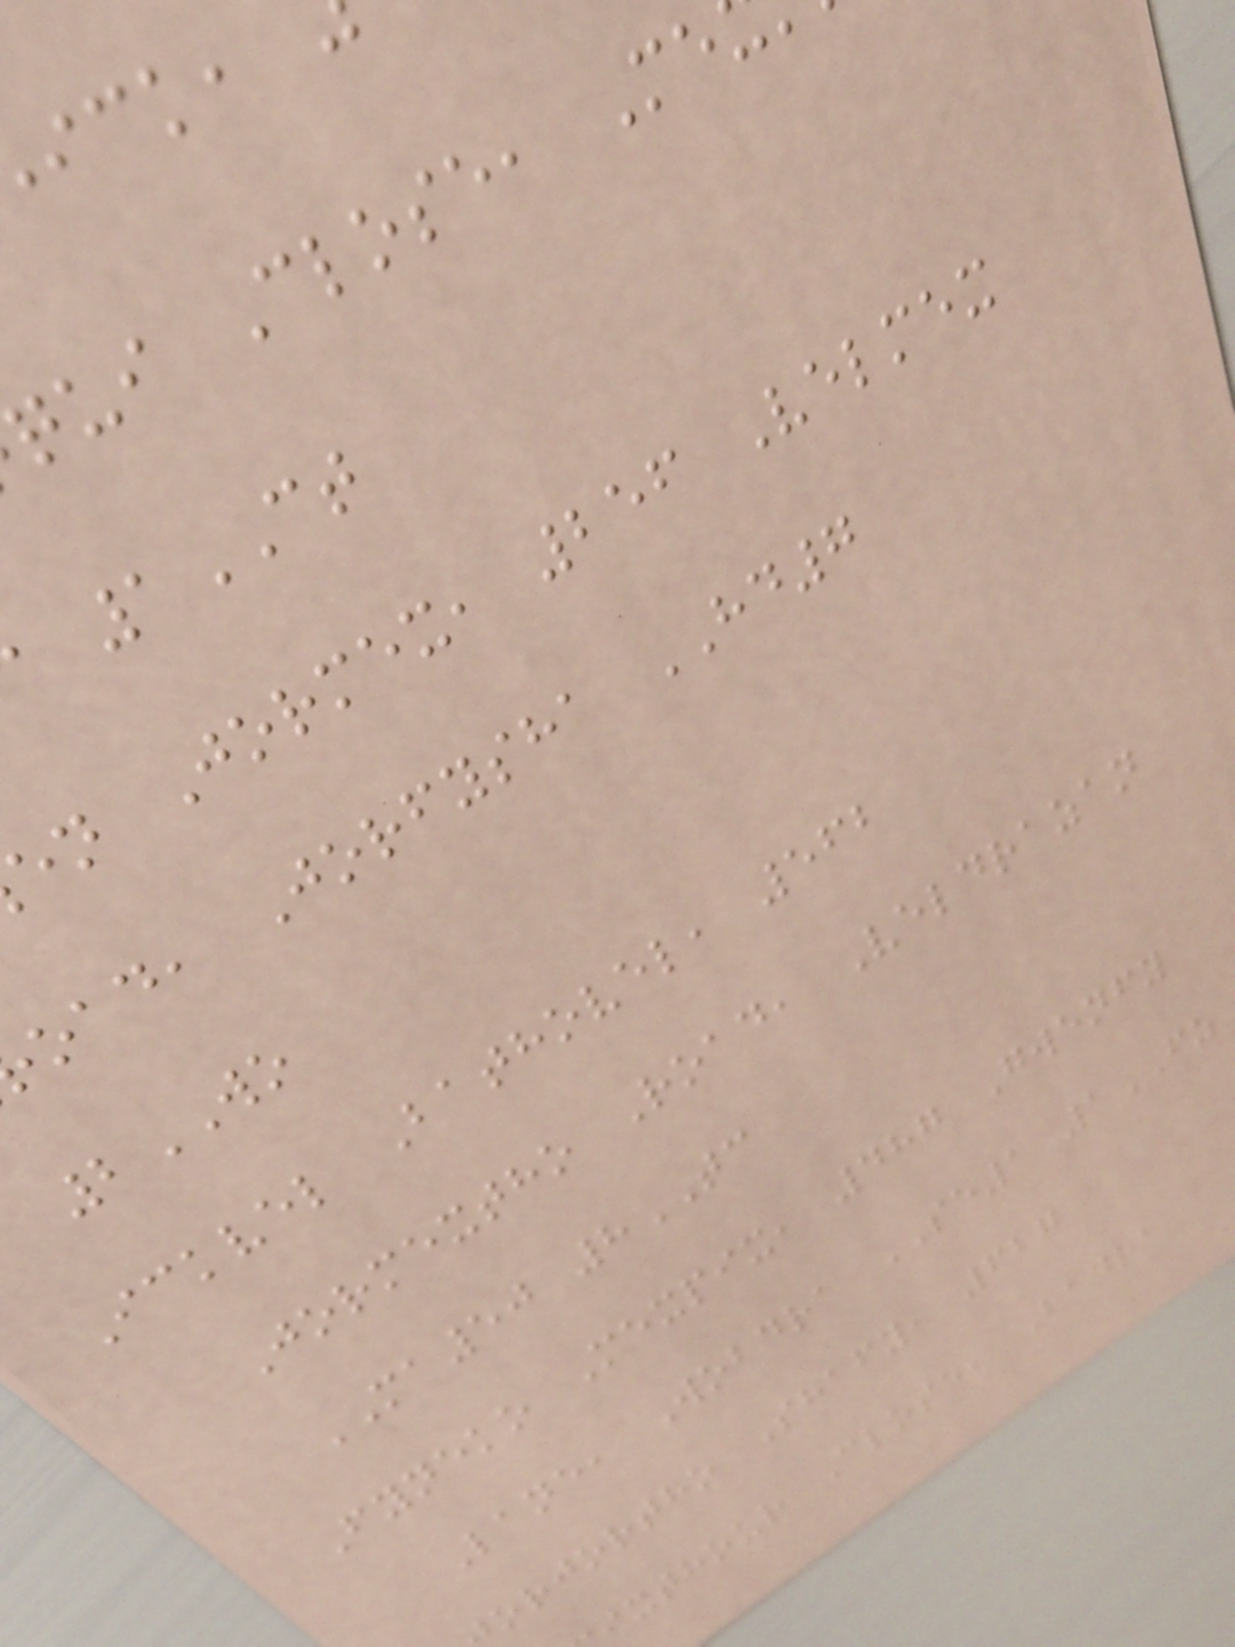qui Close, Me
1CT
en Jormex, 256 Velmex
oad, Jorfysha HD7
2WO
Ickvel Bathovel, 562
Jormextho Road, Veldrazan
MA50 8TC
Fyneko Mexpix, 487 Gwenfy
Lane, Wobdra SE1 1FZ
orjortho Shafy, 627
ixthour Close, Badra
